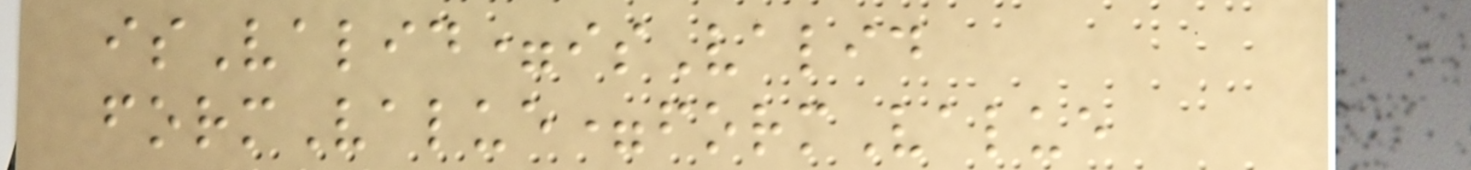isValid=isValid
formValue=formValue
